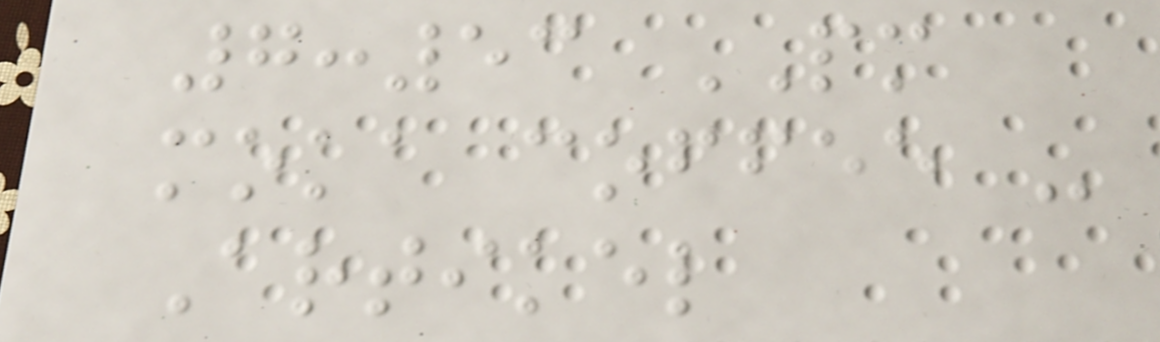7:53 PM
moka coffee -
Artikel
